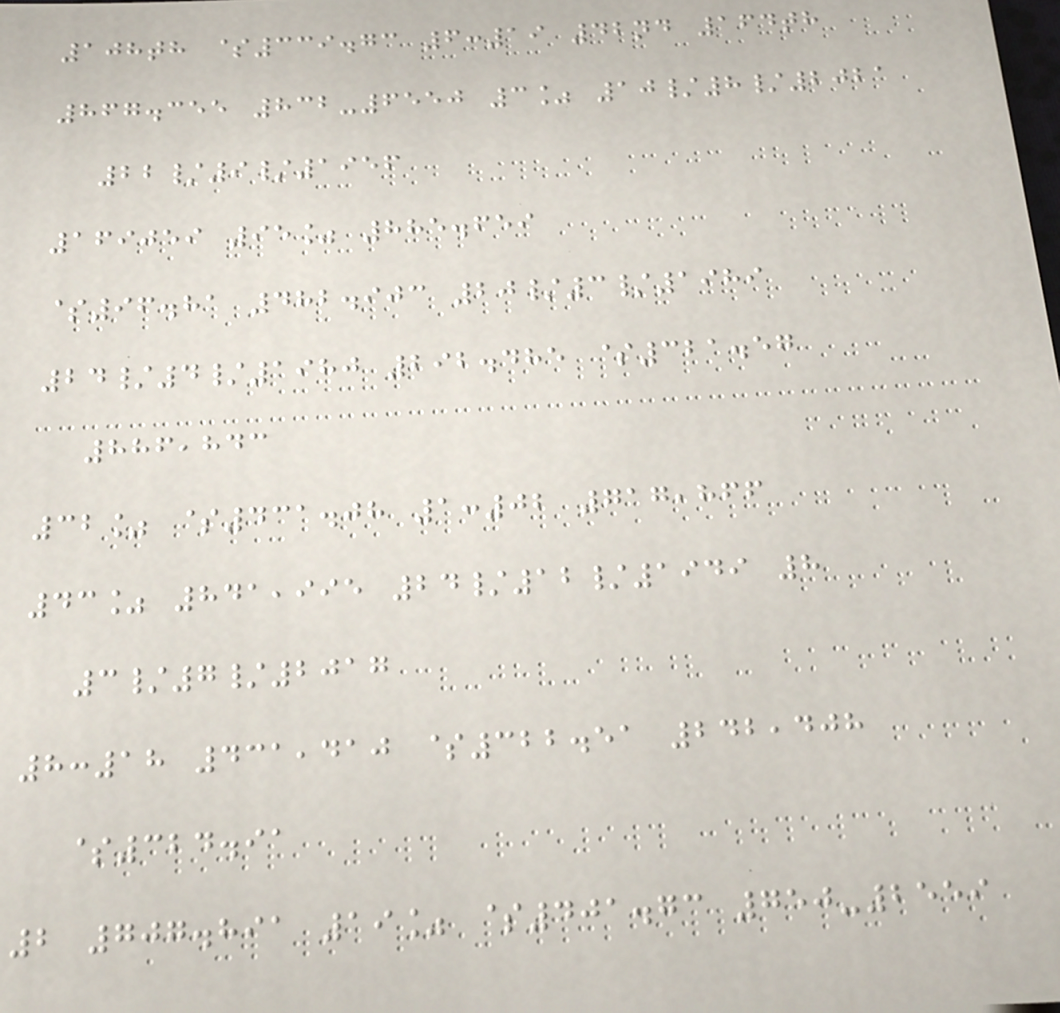108th $339.73 6:19 42nd 164th
867.355 832-6550 3% 10/8/2021
22/9/1956
169059 95% 885.659
$96.81 482.903 20/3/1989
24/4/1980 292.485 $321.57
886,843
32% $431.08 1:02 717,866
43% 841,995 24/12/1949 8
3/7/2017
8:18 431,410 $322.51 242,408
$324.91
2 707.891 19% $401.73 750-2559
